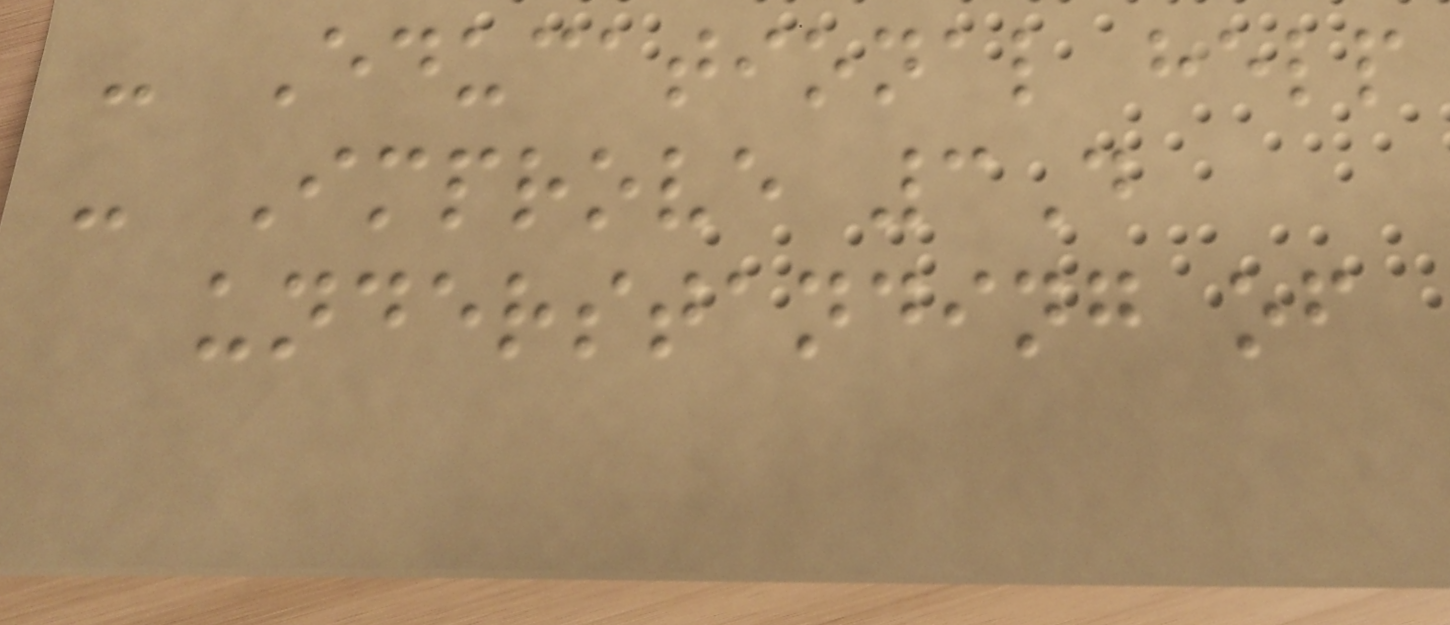- Educational help
- Improve 3D
understanding of
